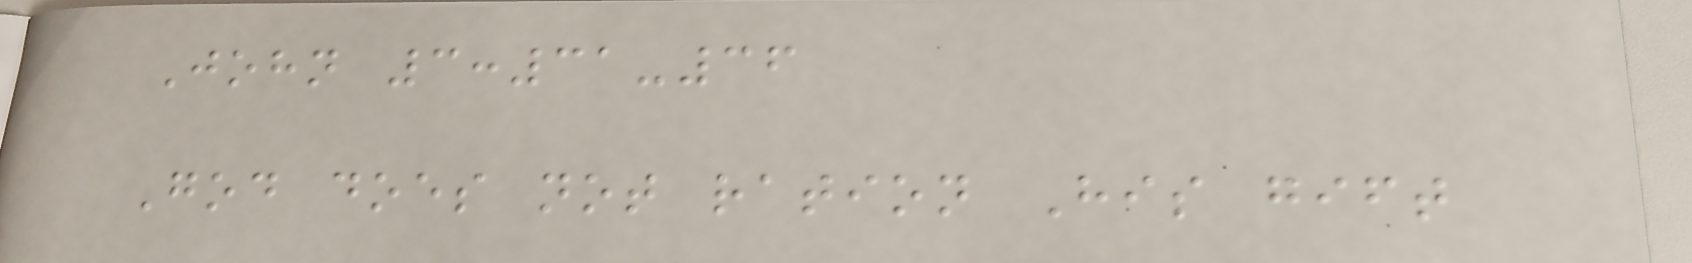John 3:31-36
God does not ration His gift
